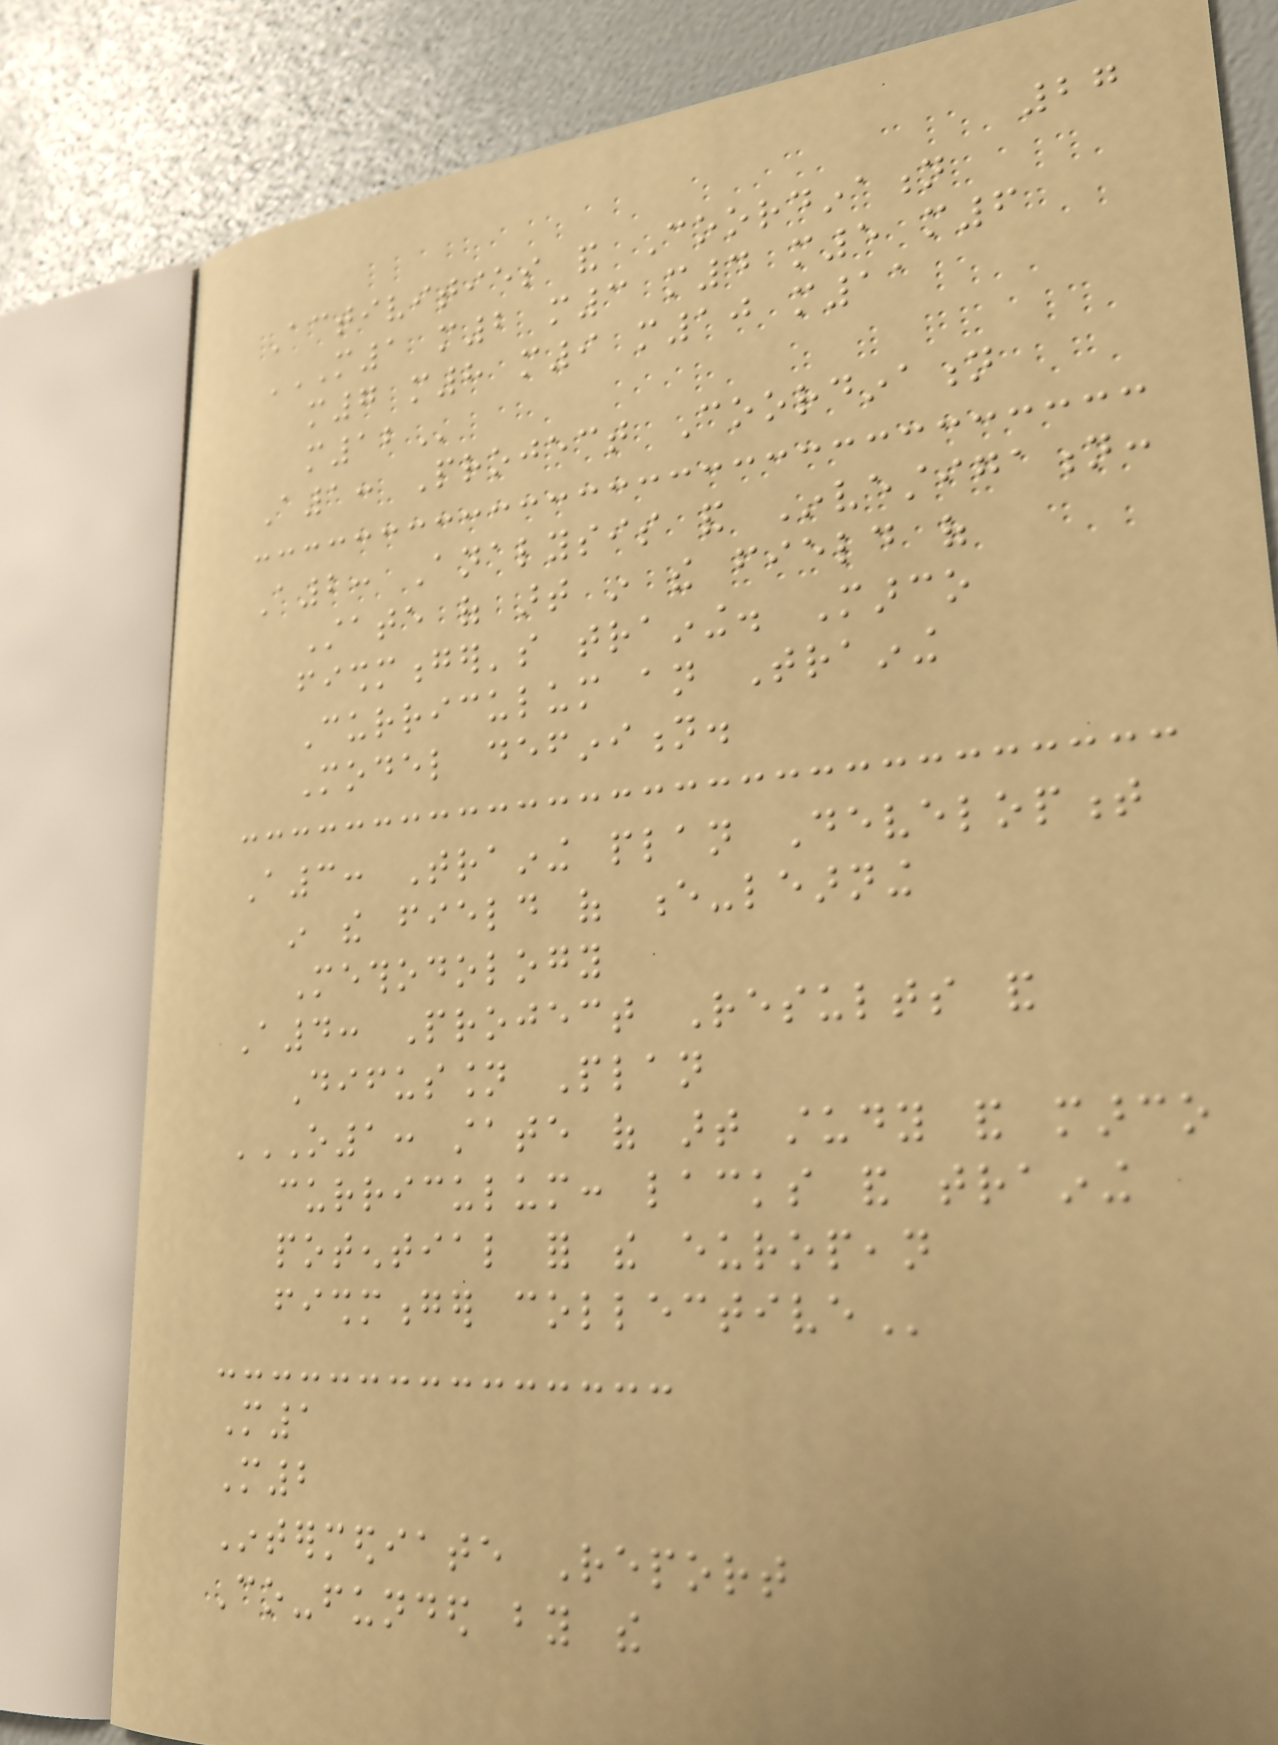27
Activities and Coordination
M1 M2 M3 M4 M5 M6
M7 M8 M9 M10 M11
M12
A1: Project Coordination
A2: Analysis and Investigation:
State of art in the field of
fishmonger's training. Marco
Curriculum an Training
Model definition.
A3: Training plan Development
in the field of e-learning
Methodology
A4: Project Results and
Difussion Plan
O1: STATE OF ART STUDY AND MARCO
CURRICULUM: LACKS AND TRAINING
POTENTIAL FOR THE EUROPEAN
FISHMONGER COLLECTIVE
M1
M2
Intermediate Report
Co-funded by the
